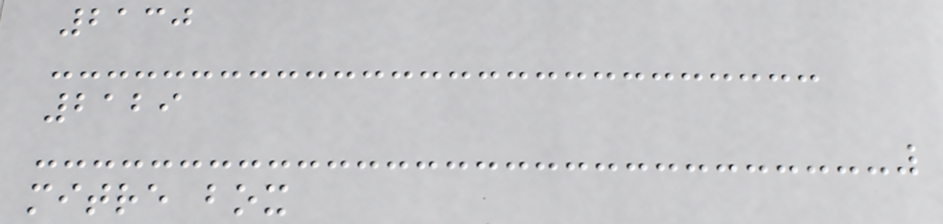2130
2129
mitre box
